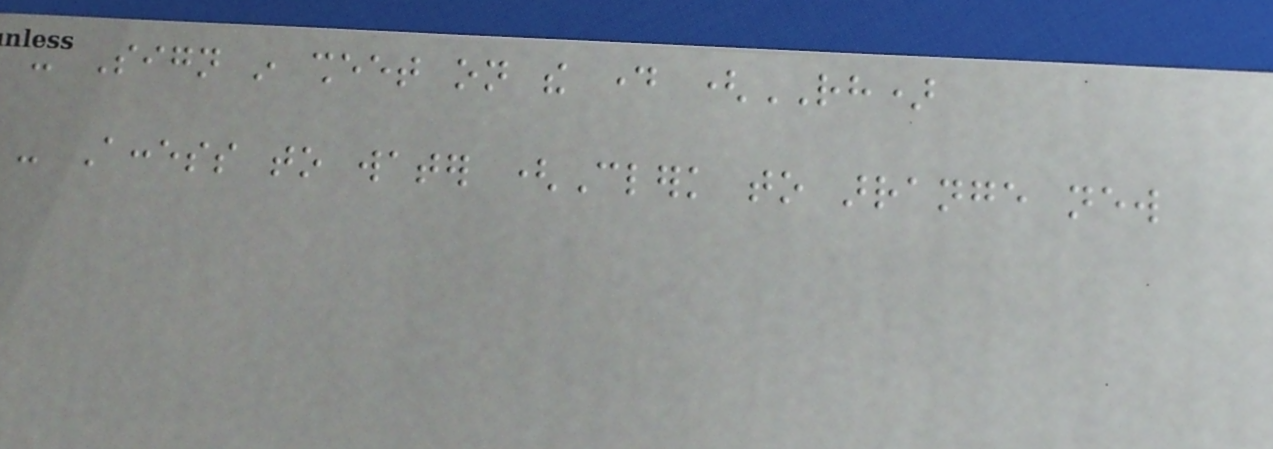- Sign in sheet on the day (RH)
- Access to water (Clerk to arrange new
